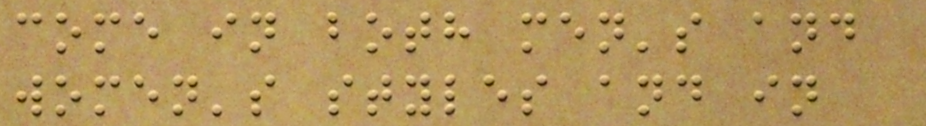come in both men's and
women's styles and in
